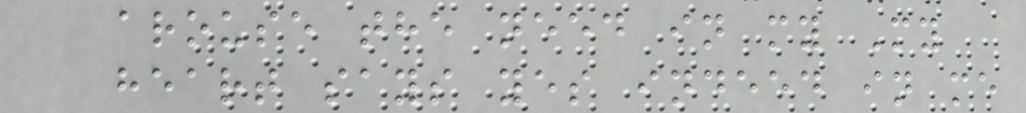arouse the need in my My
heart says yes indeed in me
